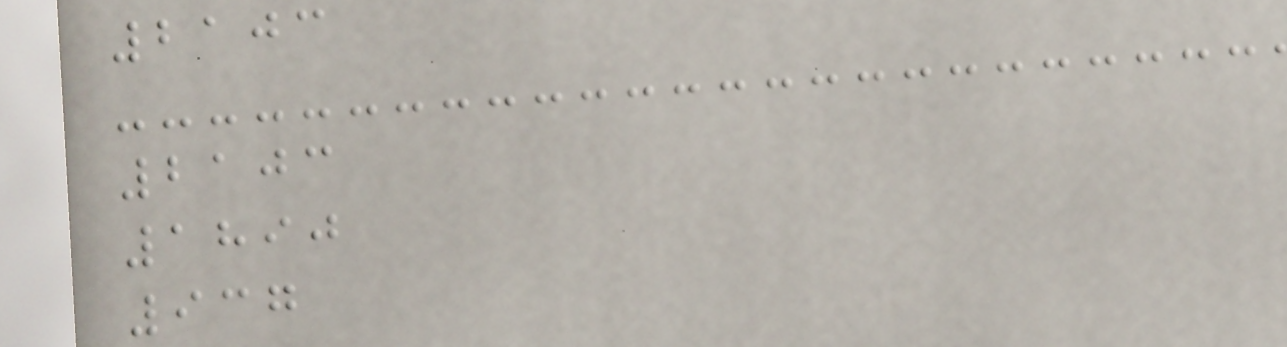2103
2103
1890
937
